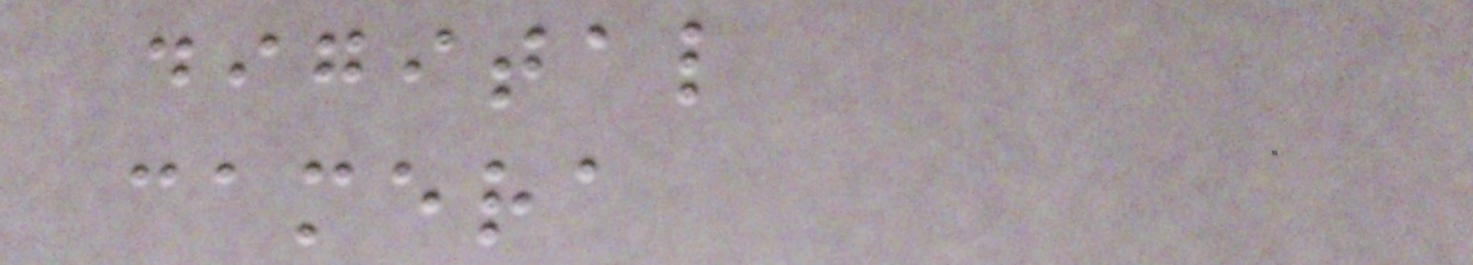digital
camera
